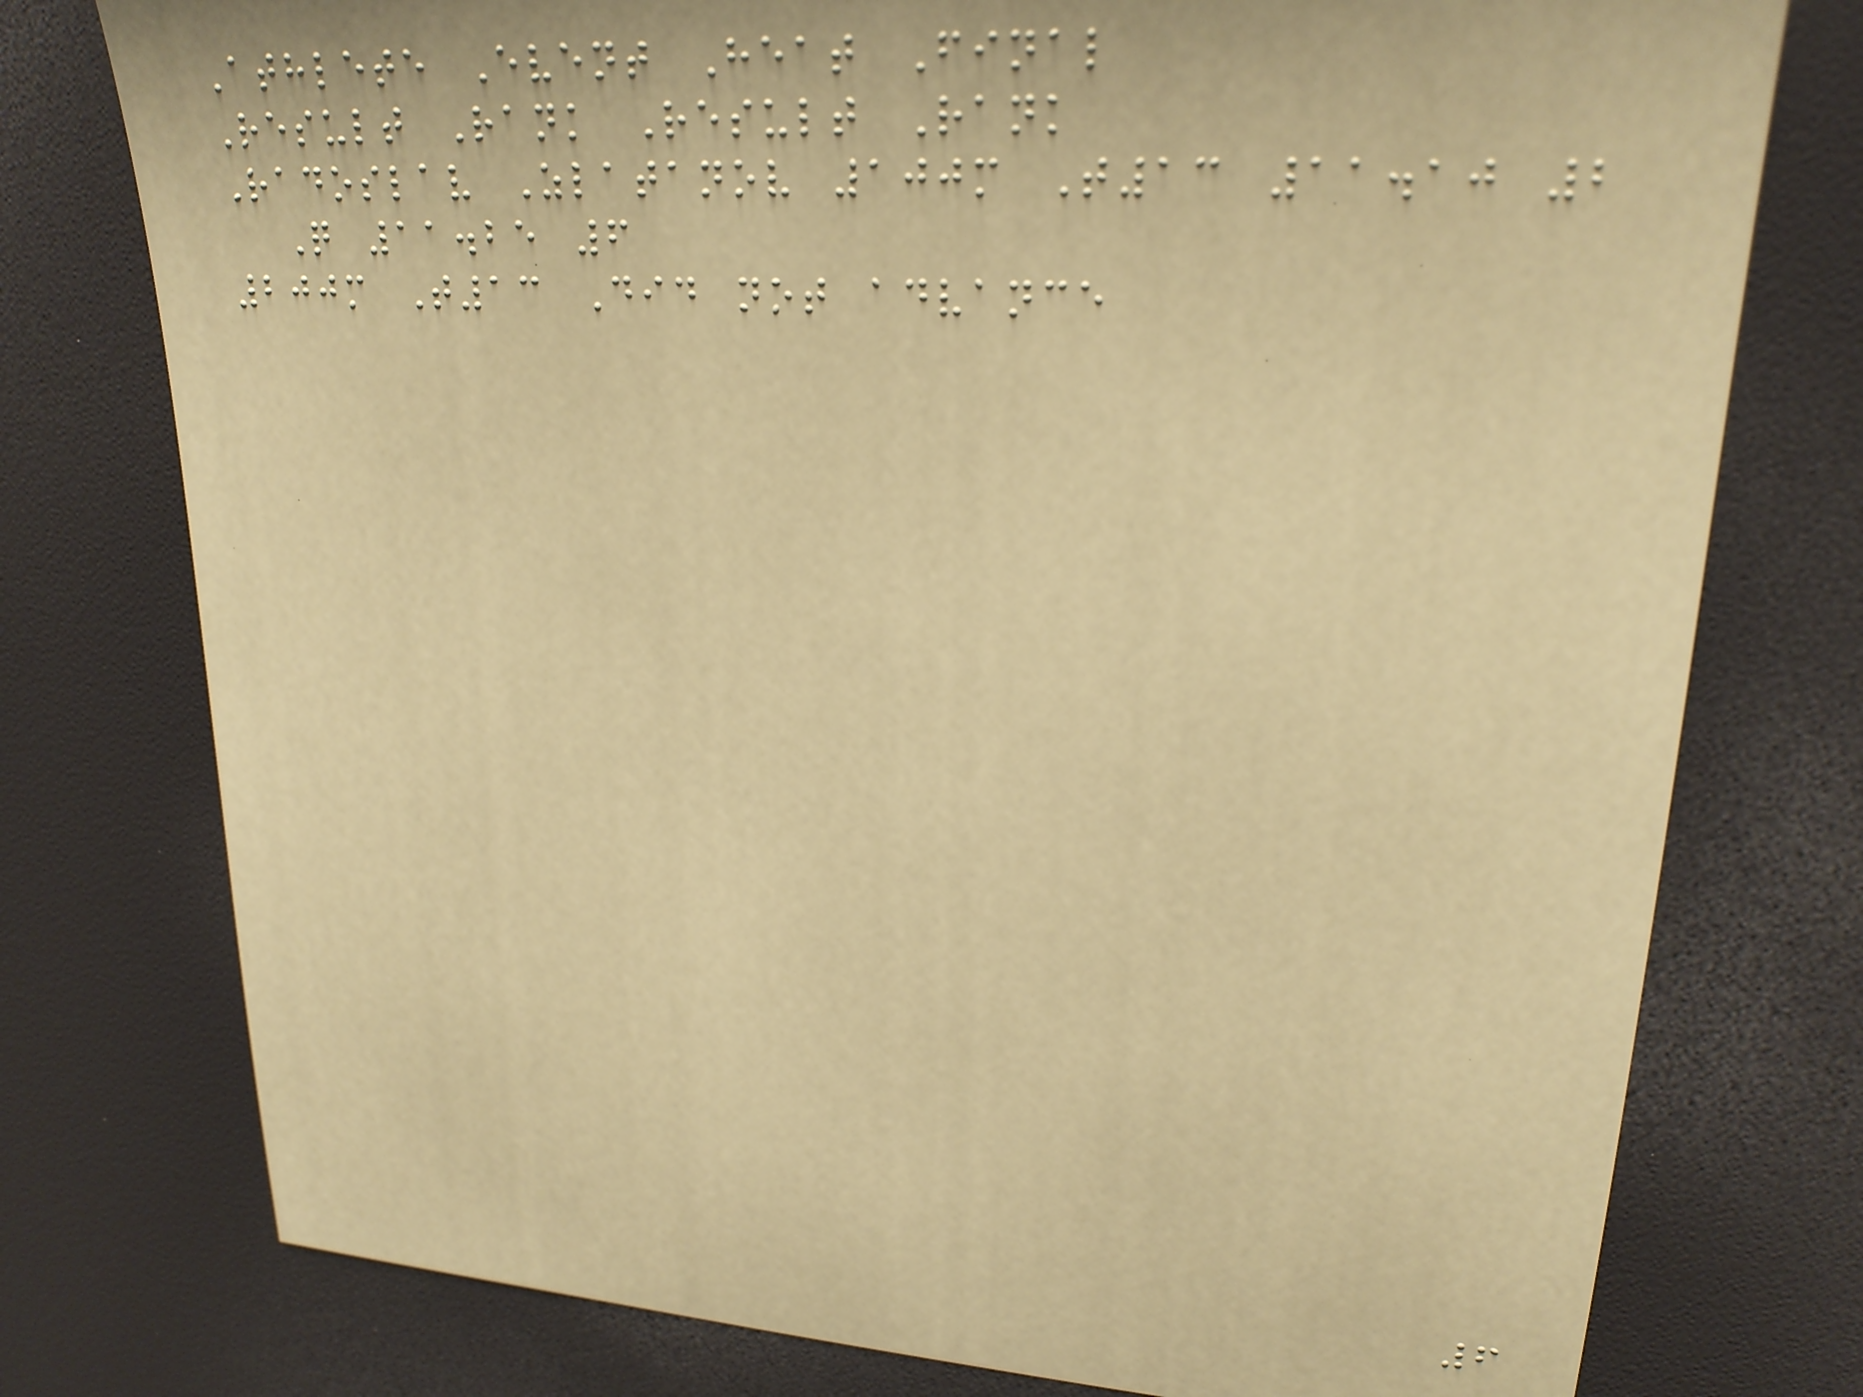Athlete Event Heat Final
Result Rank Result Rank
Radoslav Zlatanov 100m T13 11.10 2
Q 11.25 6
200m T13 Did not advance
6
